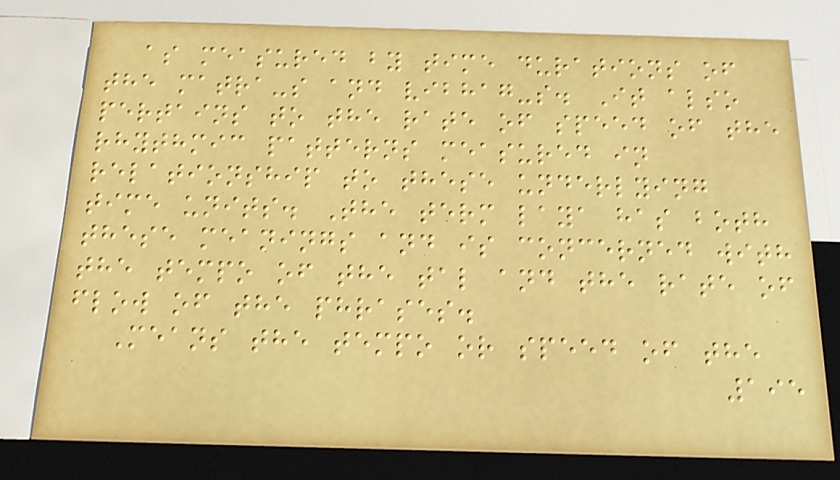as measured by time durations of
the matra-s and vibhag-s. It also
pertains to the rate of speed of the
rhythmic patterns measured in
relationship to these underlying
time units. The term laya has both
these meanings and is concerned with
the tempo of the tal and the rate of
flow of the phrases.
Means the tempo or speed of the
195
